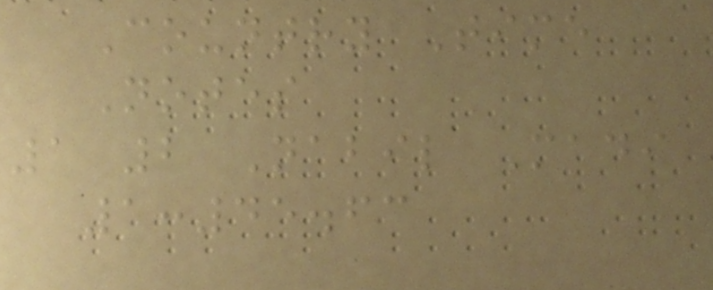Country Time
Notes
1 2 Nabil Madi
1:45.63
